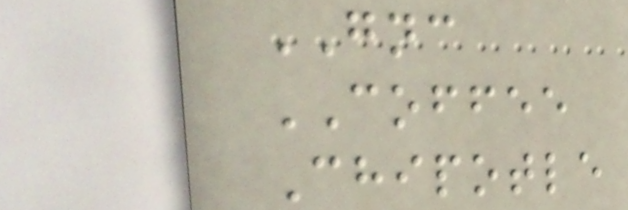GNC
COFFEE
Chipotle
